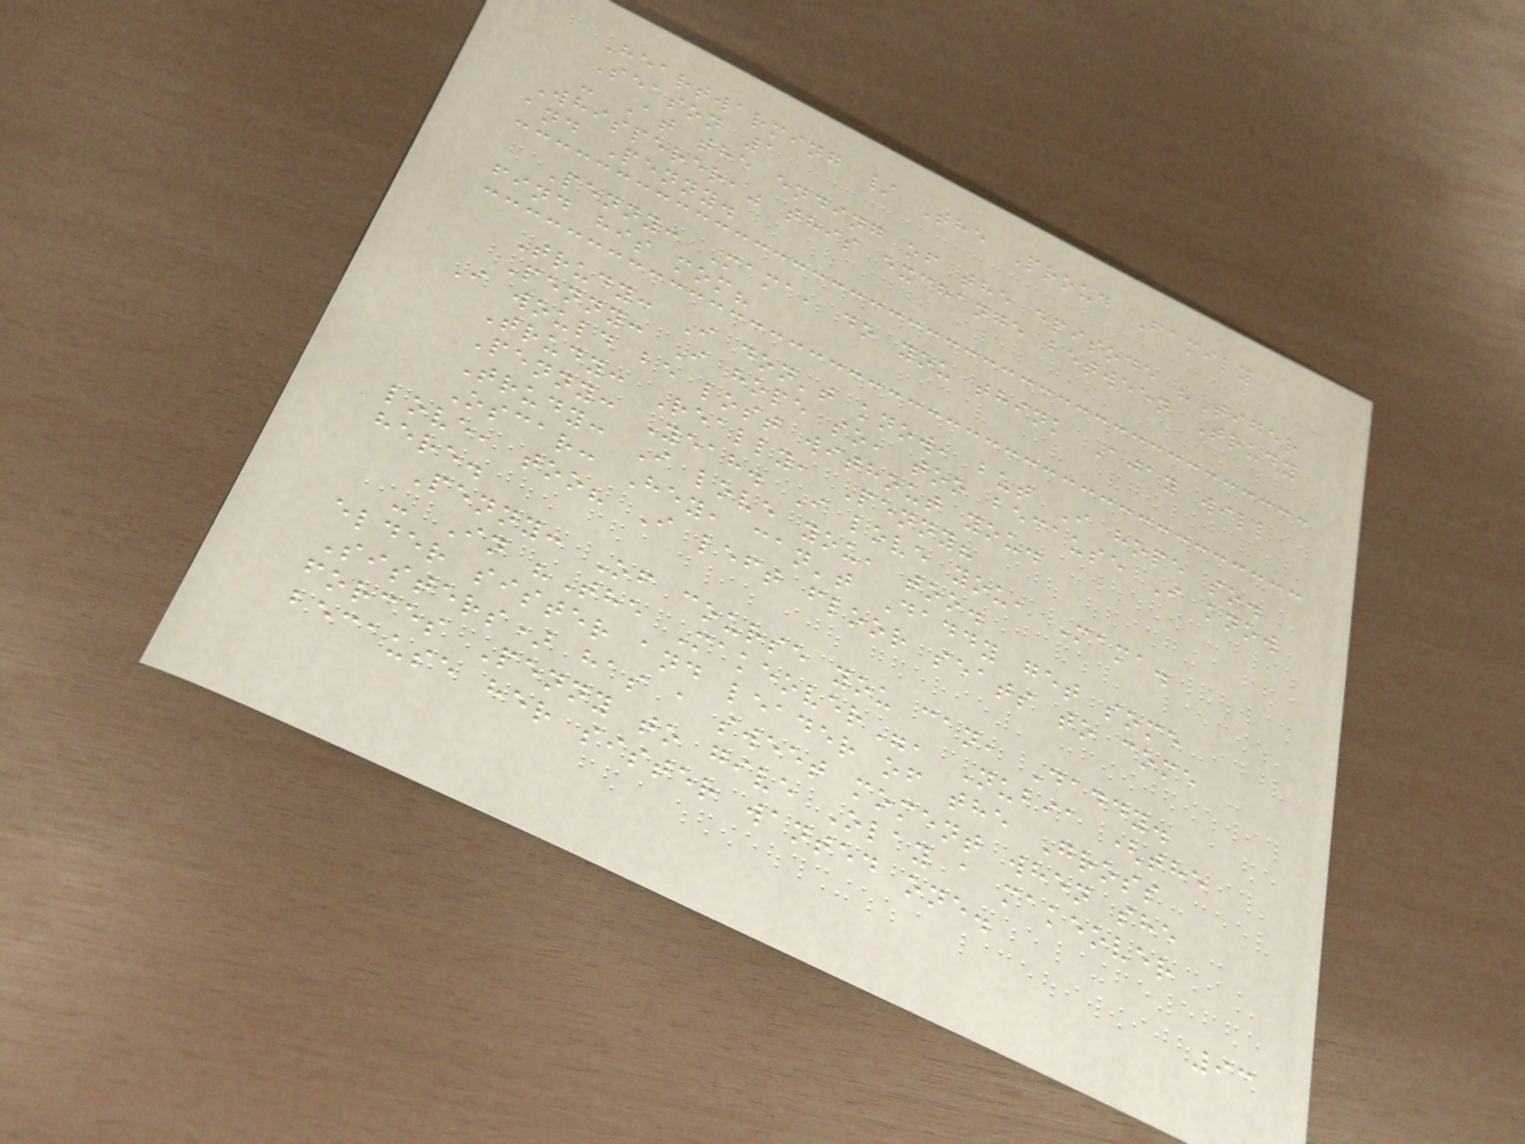Heartwarming / The Proud Family
Season 1
- At the ending of the episode "Tiger
Whisperer," this exchange between Trudy
and Penny.
Penny: Mama, do you think Ajay will
find his mom?
Trudy: I don't know, but I hope so.
Penny: I hope so, too because I know
I would be lost without you.
Trudy: Really, Penny?
Penny: Yeah. I love you, Mama.
Trudy: I love you, too.
Oscar: Hey, can't Daddy get some
love, too? I left floor seats to come
here.
Penny: Of course you can, Daddy.
- In "The Makeover", Nubia (the
elder sister and leader of the Gross
Sisters) has a sweet moment when she
forces Penny to give Olay a makeover
because her sister wanted one.
93
